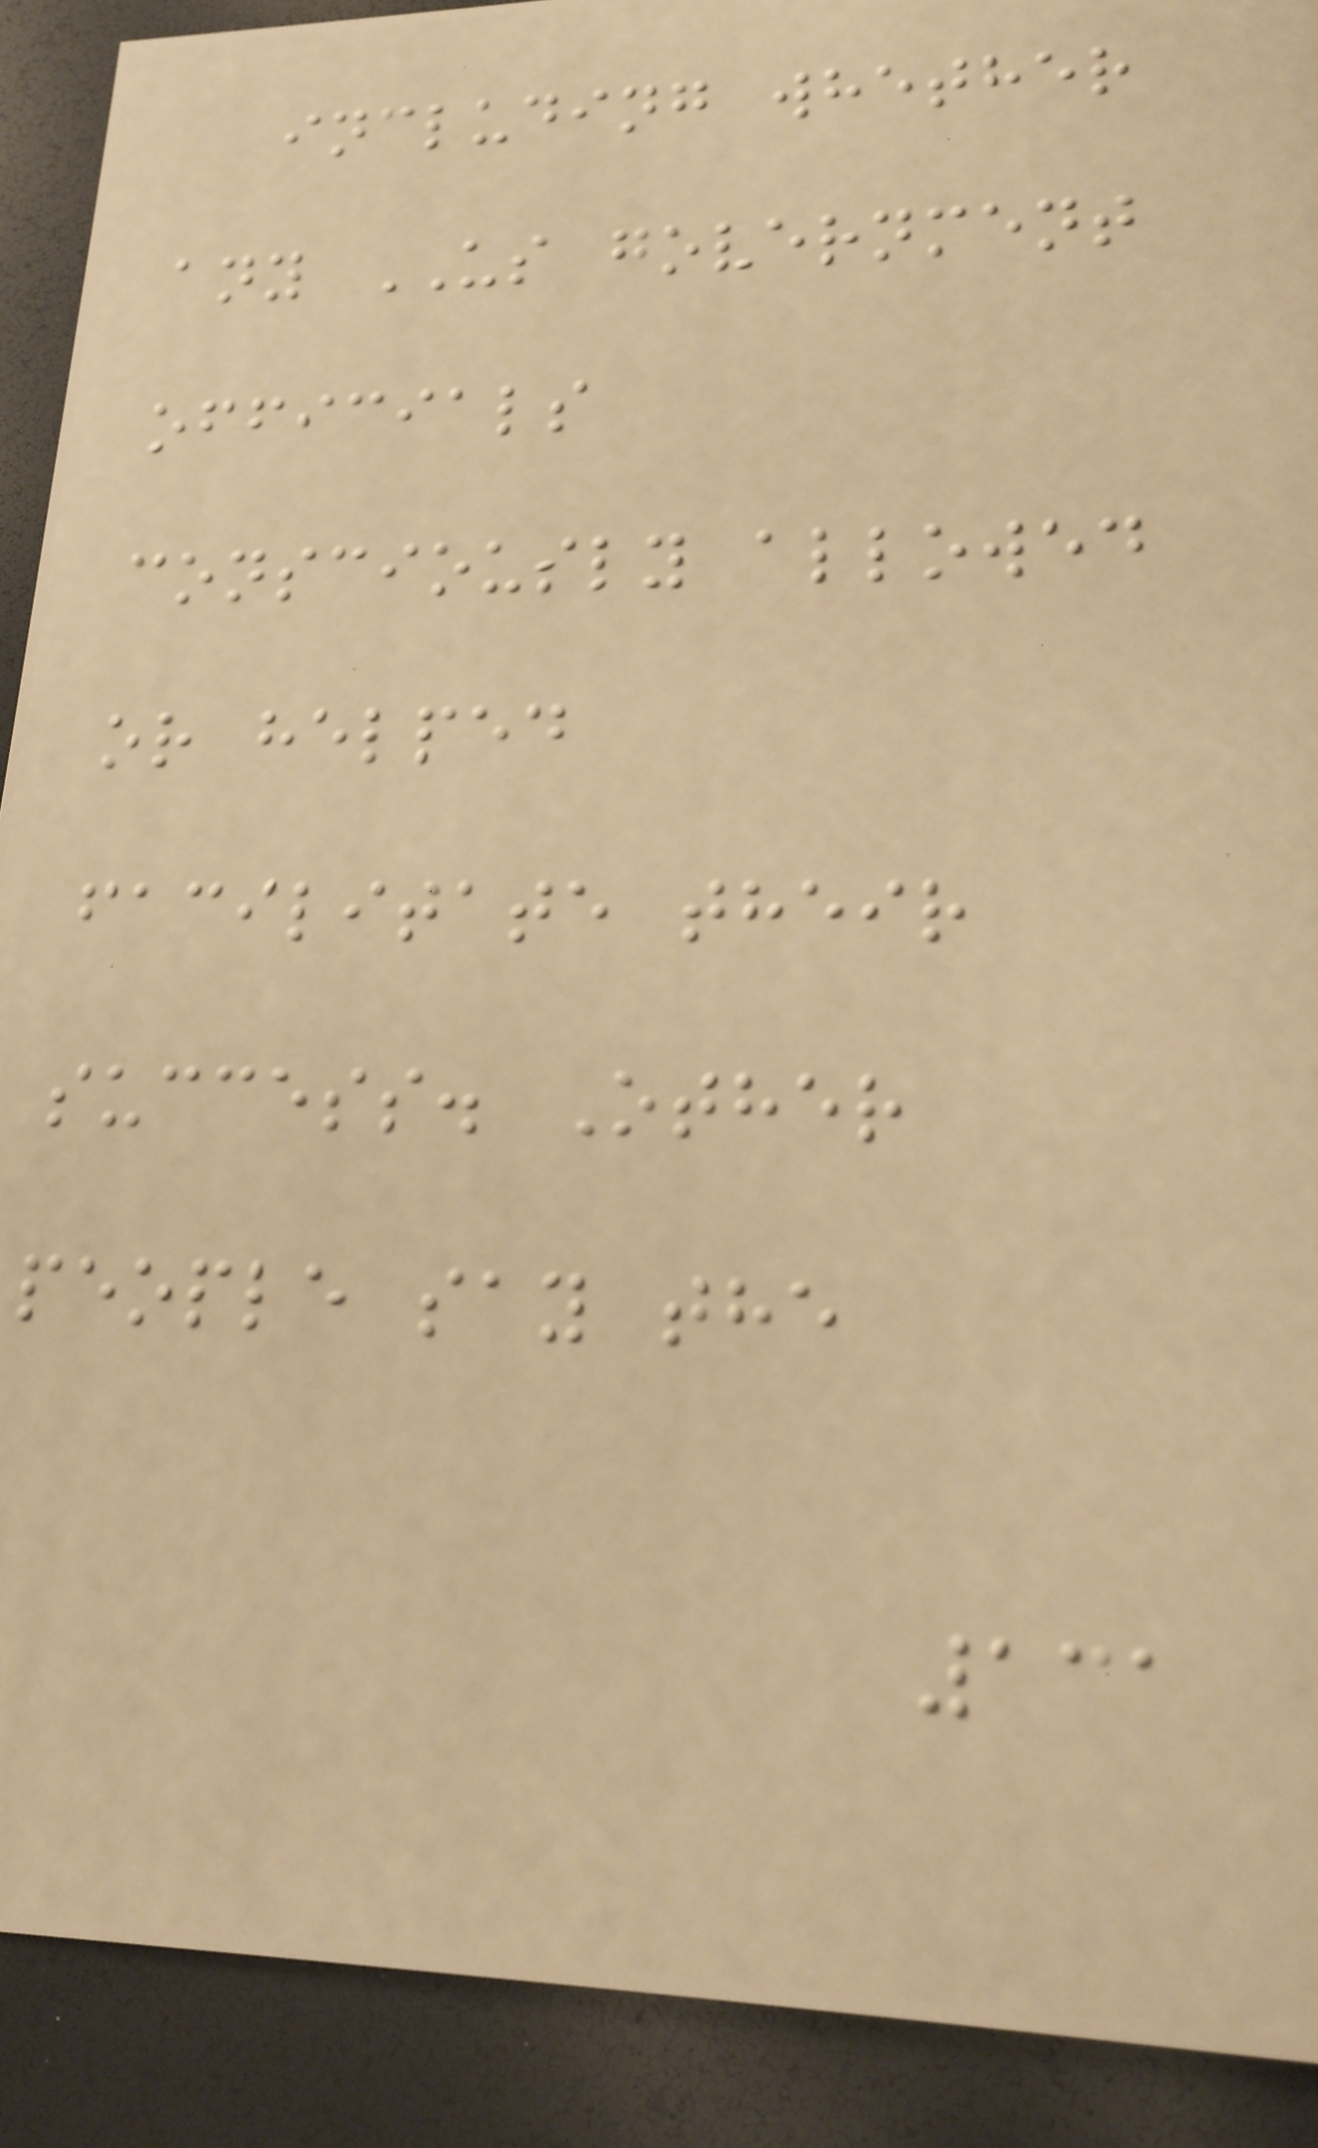including whether
any US government
officials
consciously allowed
or helped
facilitate their
success. Other
people say the
131
